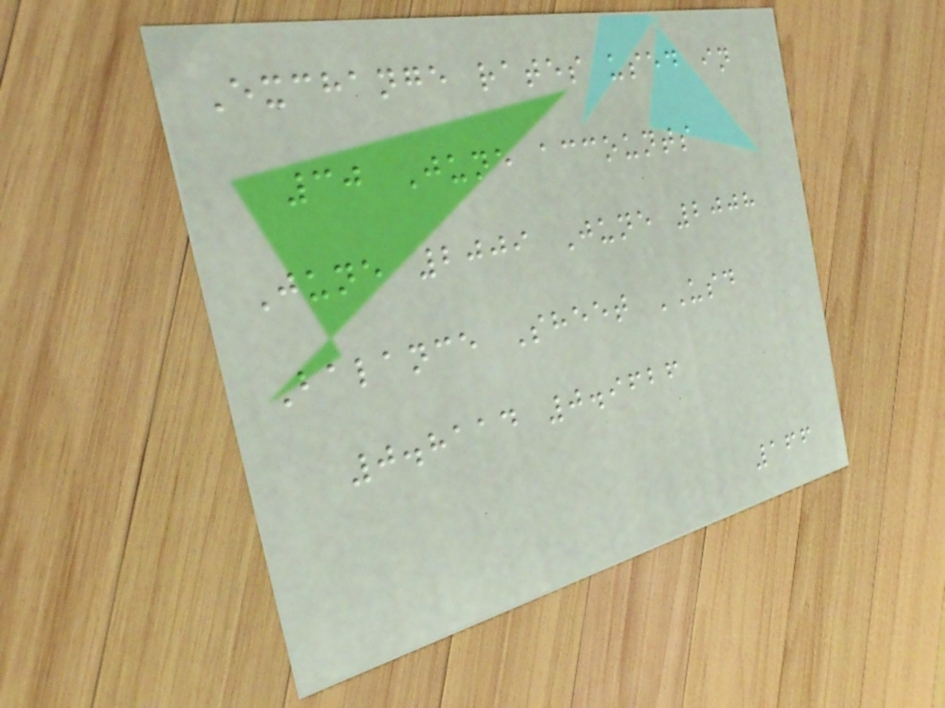Exchange rates used in
30 June accounts
June 2009 June 2008
Balance Sheet USD
0.8114 0.9626
166
